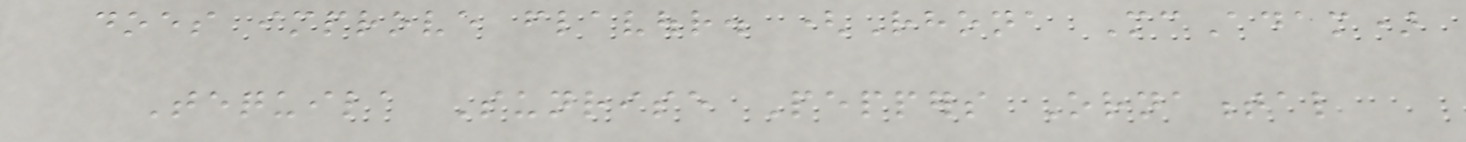does improve flavour. (Rhona McAdam)
Tequila Sunrise Peppers Ornamental
